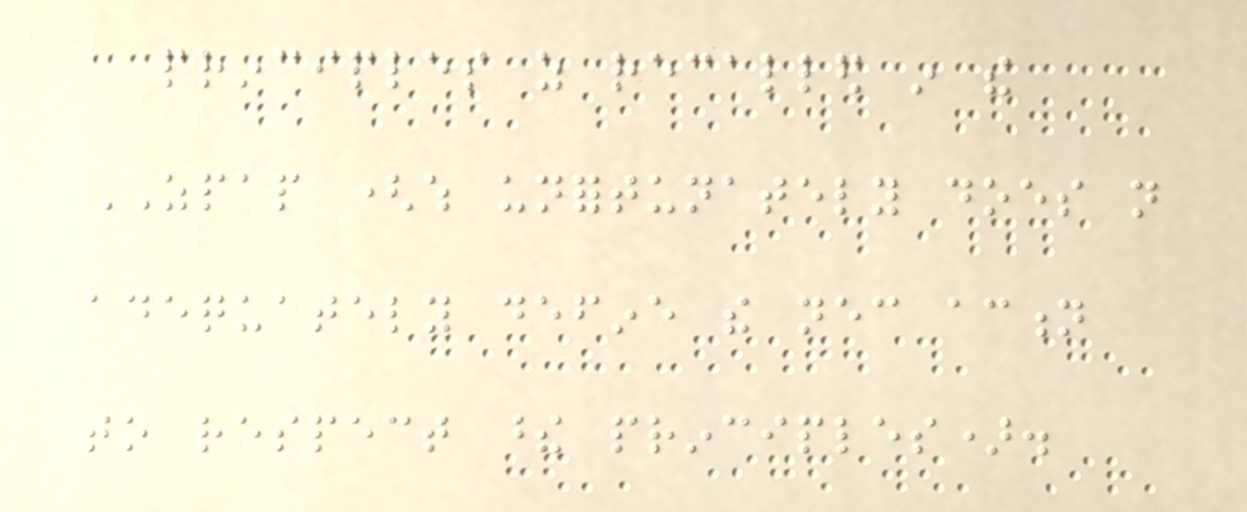principles as recalled in the
ZPAP (which unfortunately does not
adequately define the necessary action
to respect these principles).
